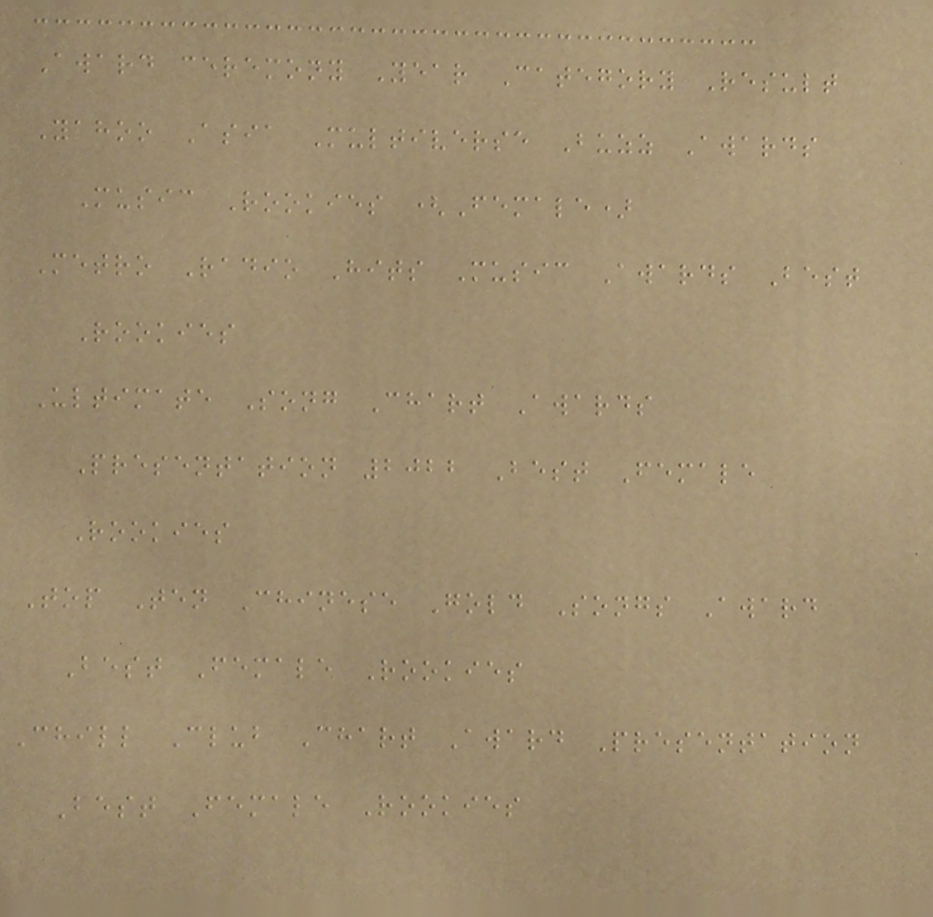Award ceremony Year Category Result
Yahoo Asia Multiverse Buzz Awards
Music Rookies (Female)
Metro Radio Hits Music Awards Best
Rookies
Ultimate Song Chart Awards
Presentation 2022 Best Female
Rookies
Top Ten Chinese Gold Songs Award
Best Female Rookies
Chill Club Chart Award Presentation
Best Female Rookies
